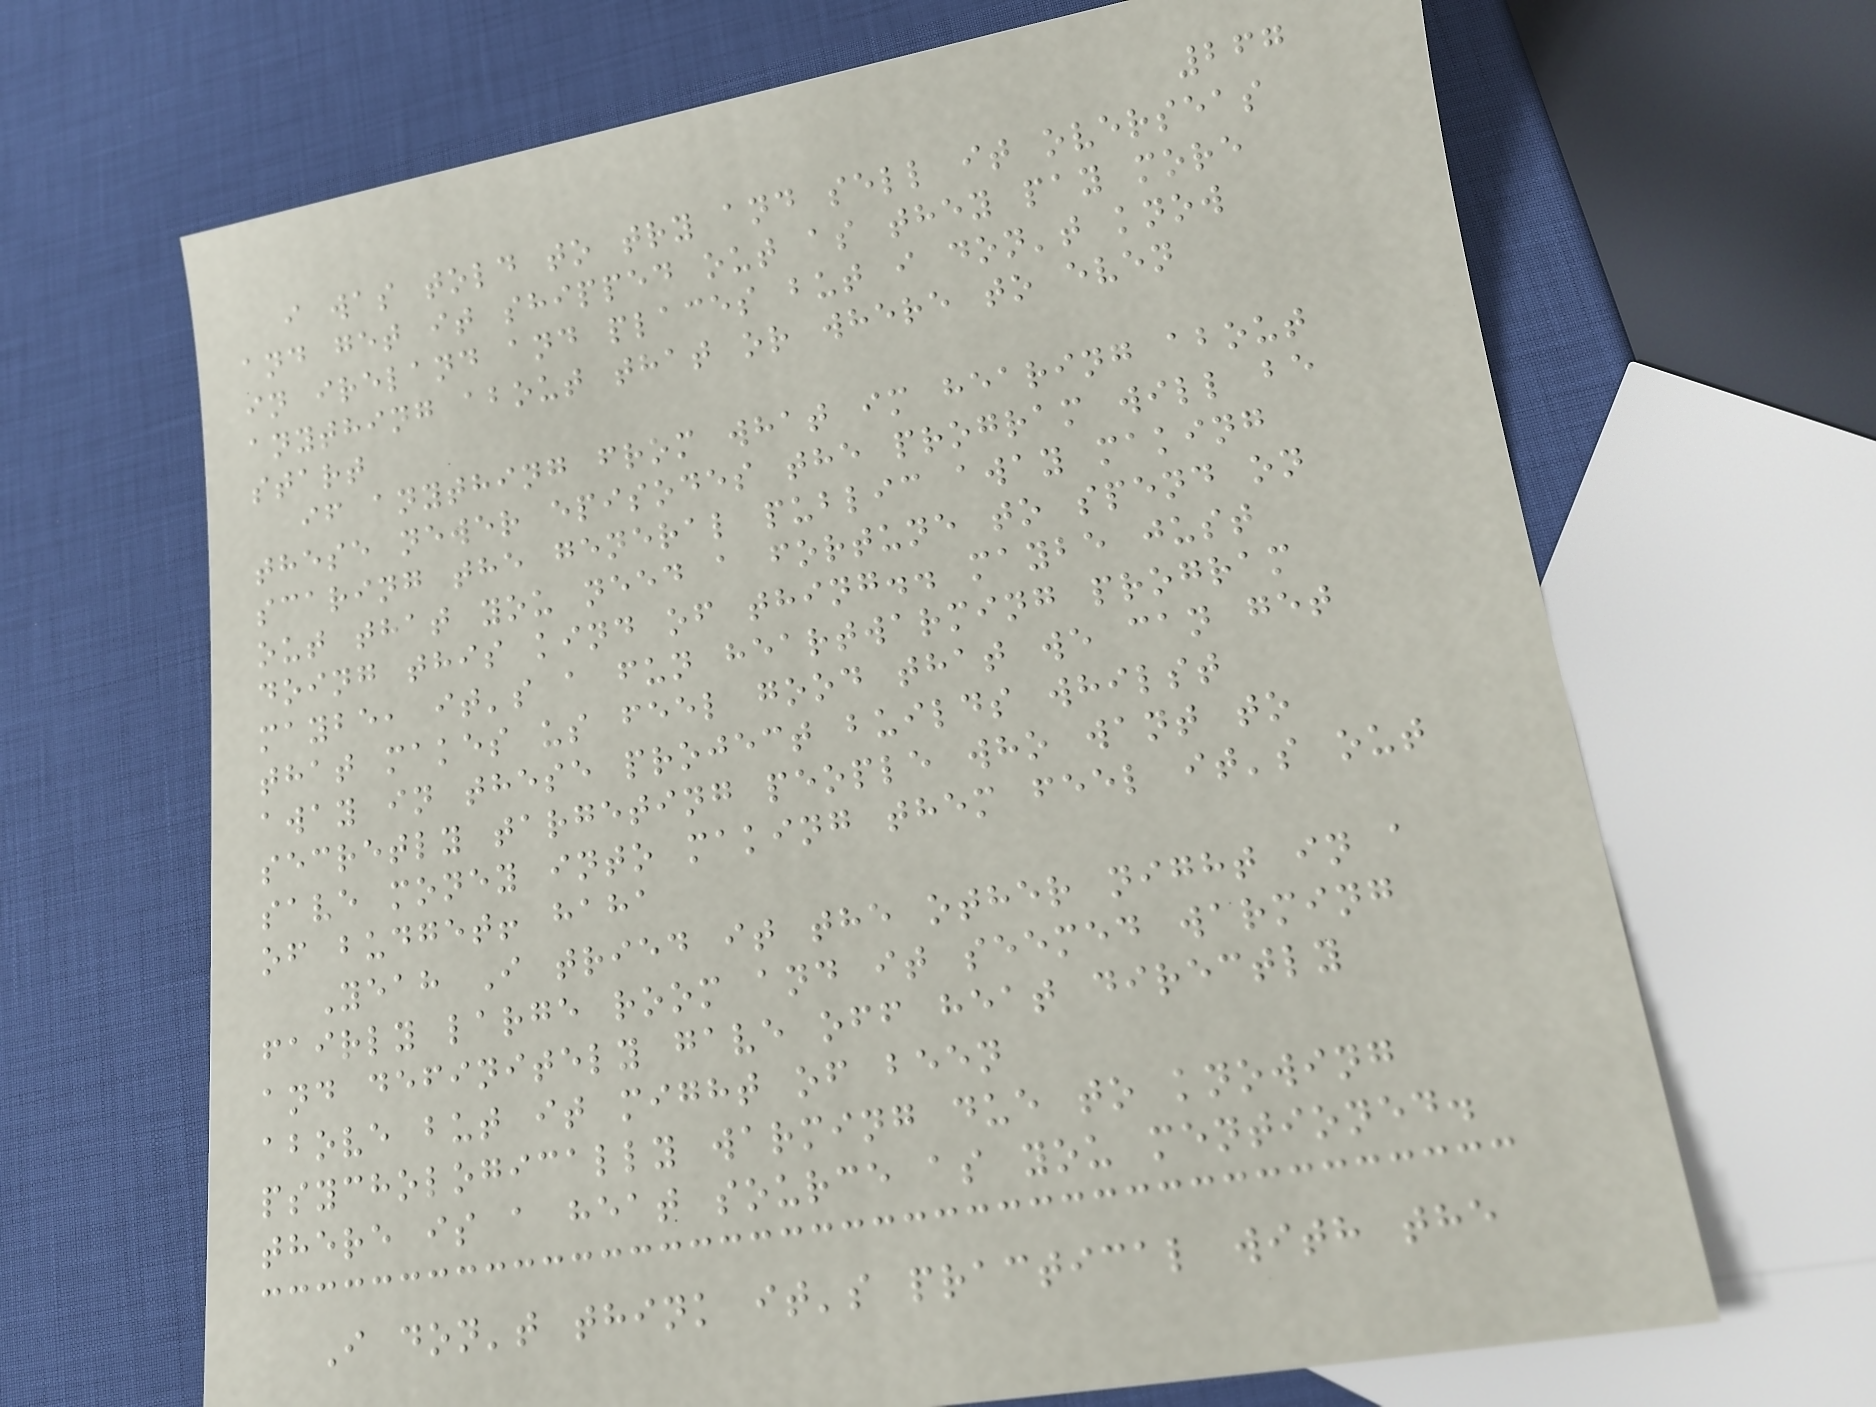267
i was told to try and sell it overseas
and get it shipped out as they pay more
in ireland and places but i don't know
anything about that or where to even
start
if anything from what im hearing about
these newer episodes the program will be
scaring the general public away making
out that you need a fortune to spend on
doing this kind of thing.. maybe just
maybe, it's a fun heartwarming program
that makes us feel good that we can get
away in these project builds whilst
secretly targeting people who want to
save money into making them feel it's out
of budget! haha
Yeah I tried it the other night in a
fairly large room and it seemed warming
and definitely gave off heat directly
above but it might of been
psychologically warming due to knowing
there is a heat source as you mentioned.
I don't think it's practical with the
